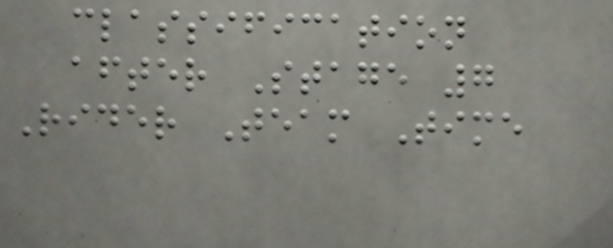classification
after Stage 7
Rider Team Time
